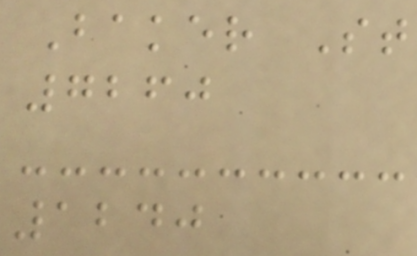Baker St
7260
1240
